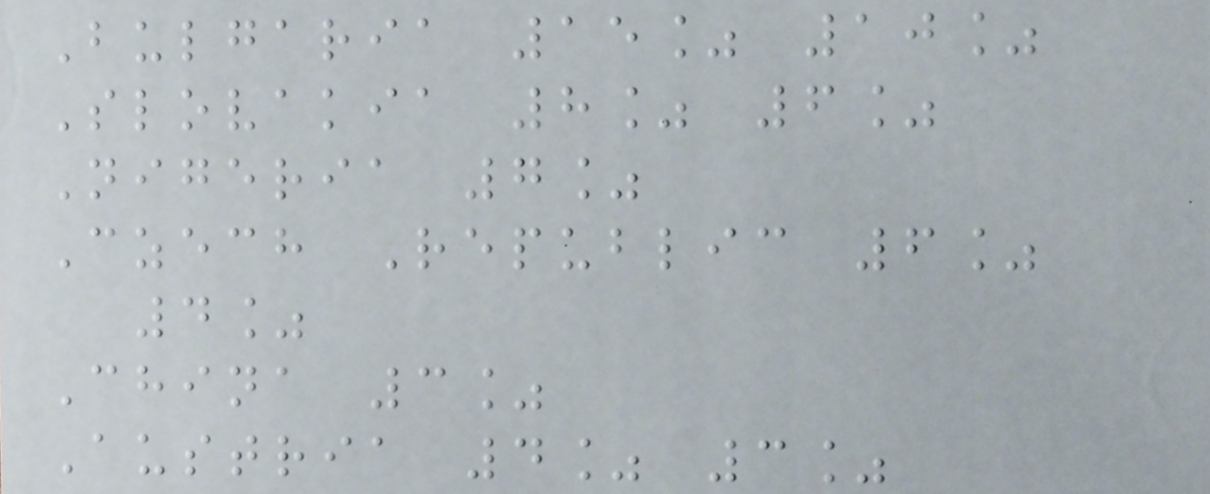Bulgaria 15% 10%
Slovakia 8% 6%
Nigeria 7%
Czech Republic 6%
4%
China 3%
Austria 4% 3%
